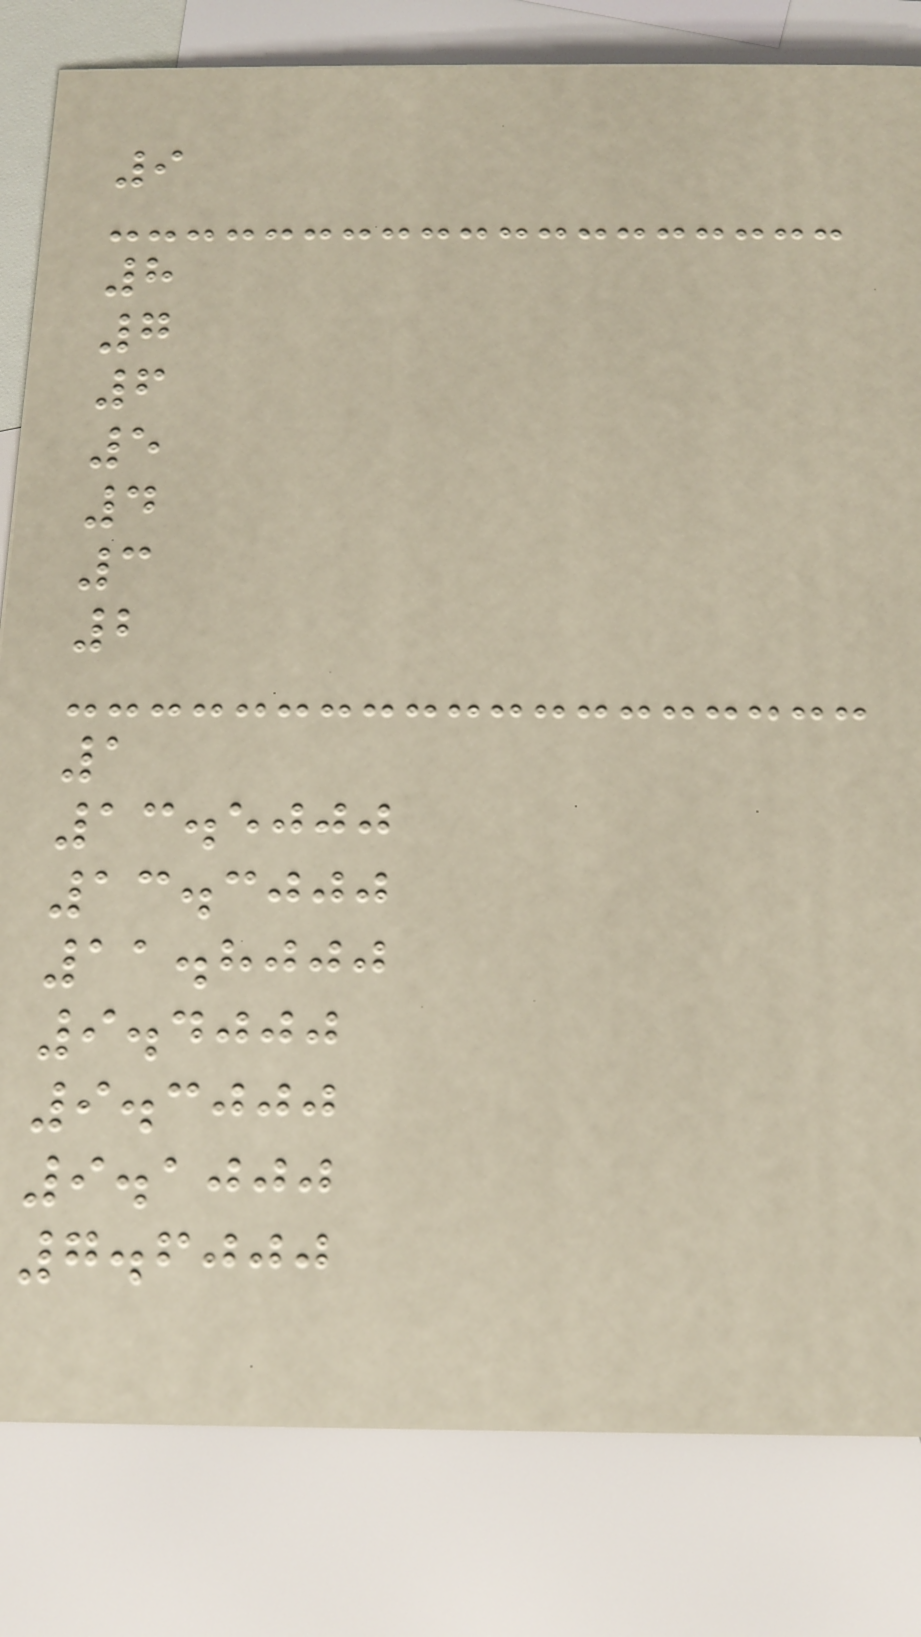9
8
7
6
5
4
3
2
1
13.5000
13.3000
11.8000
9.4000
9.3000
9.1000
7.6000
